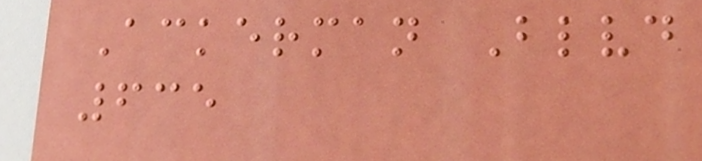Ackerman Blvd
635
